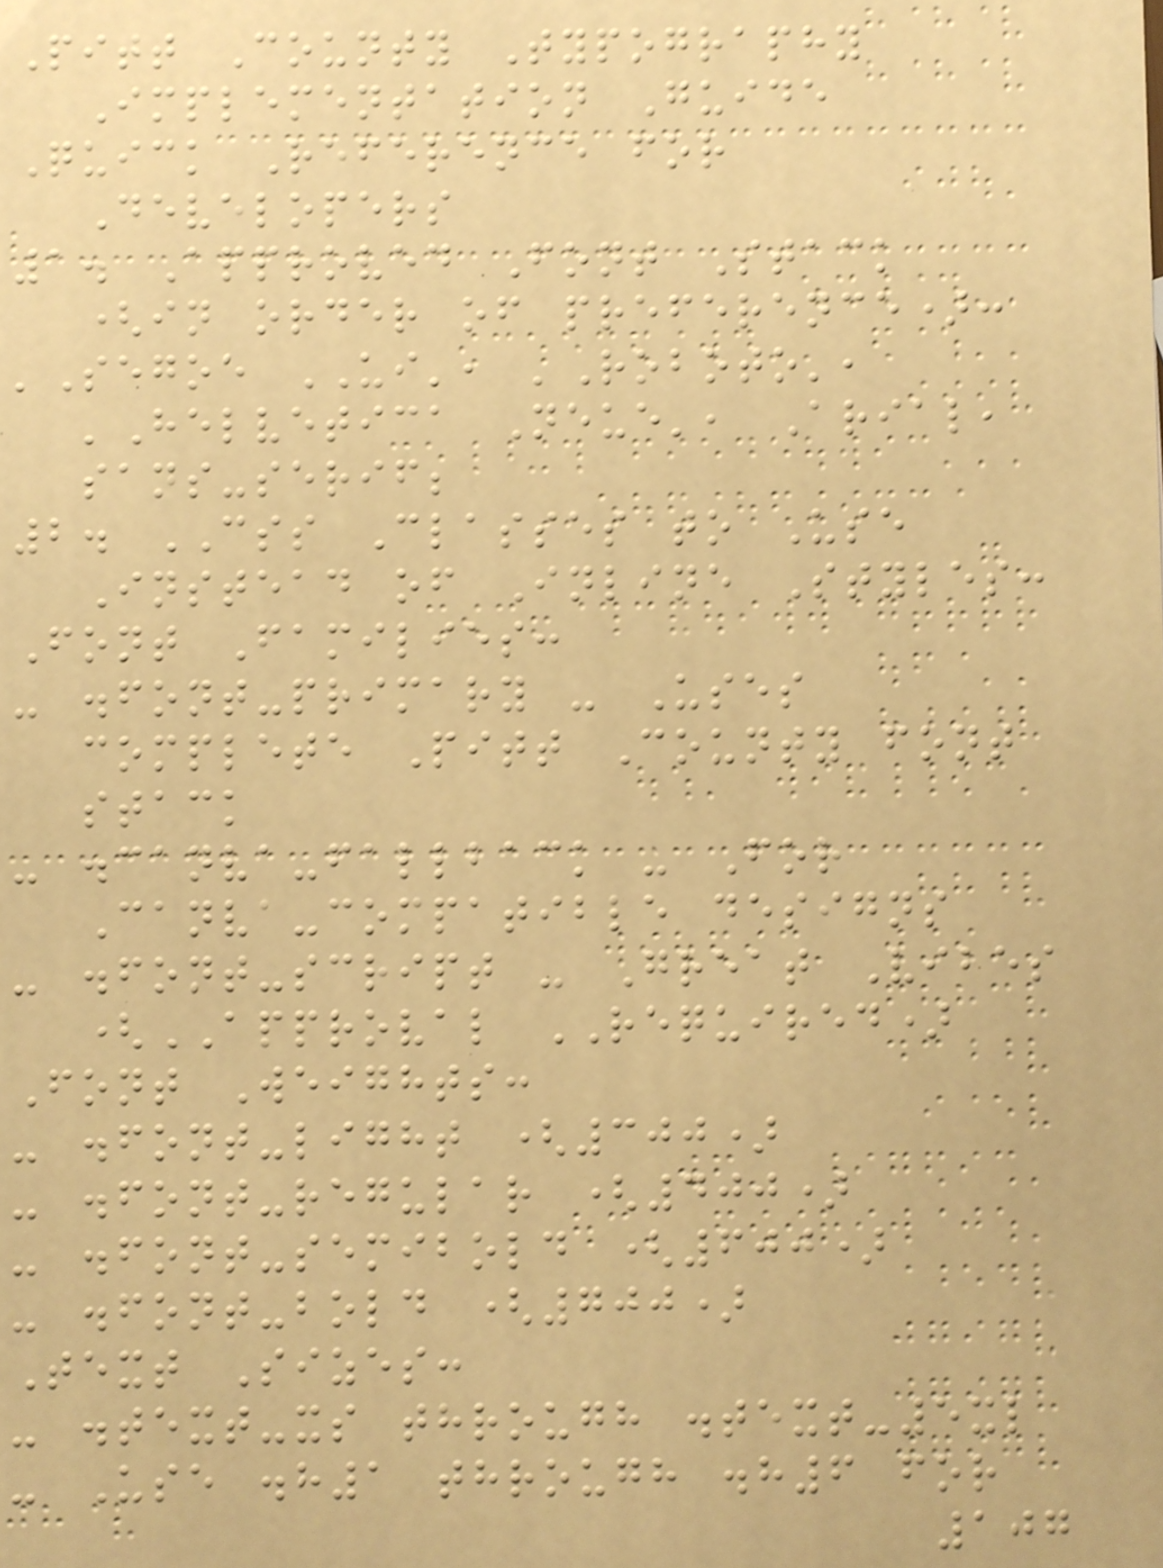Pitt County Typography
Implementation Guide
Quick Reference for
Developers
1. Approved Font Stack
(in order of preference):
'Segoe UI', 'Roboto',
'Helvetica Neue', Arial,
sans-serif;
2. CSS Classes to Use
Instead of Inline Styles:
Font Families:
- .font-primary - Uses
complete Pitt County font
stack
- .canva-fallback - For
Canva-compatible designs
- .font-script - Great Vibes
(APPROVAL REQUIRED)
Font Weights:
- .font-light (300)
- .font-regular (400)
- .font-semibold (600)
- .font-bold (700)
Text Sizes:
- .text-xs through .text-5xl
- Use .h1 through .h6 for
107
